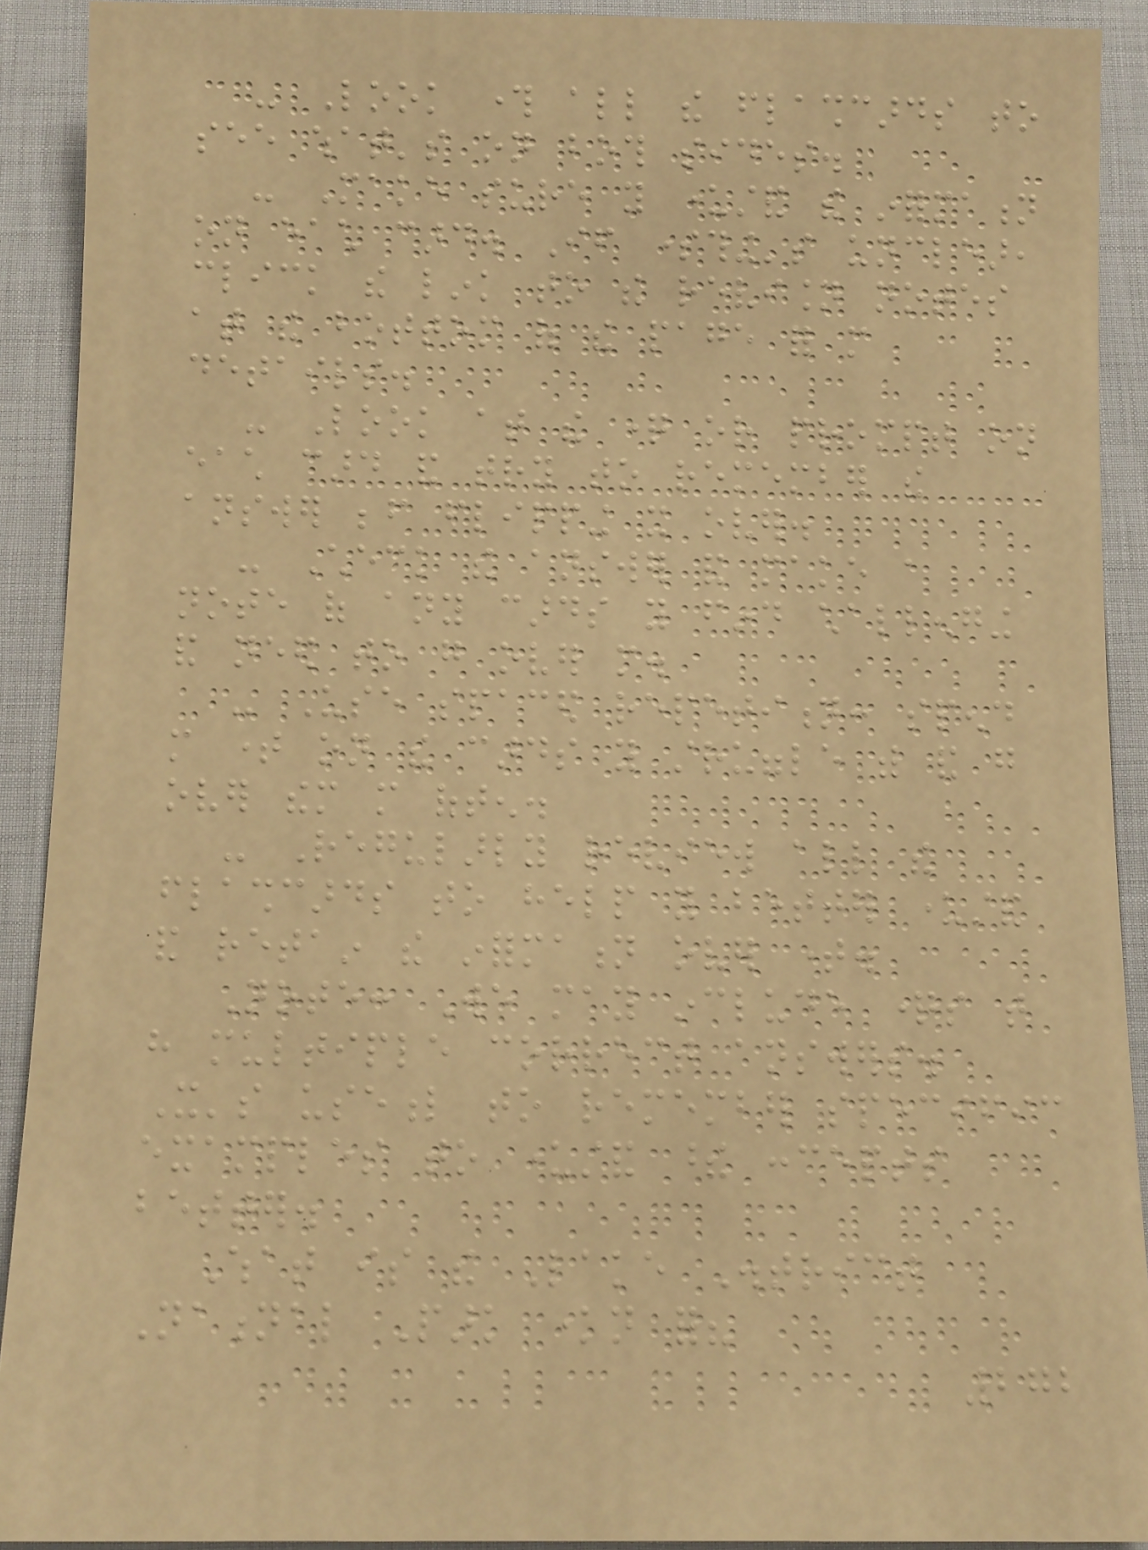- Look through all the flashcards to
see what's on both sides.
- Make sure you understand the information
on each card. If something's unclear,
click the link to the revision notes
at the bottom of the page for more
details.
- Look at the question or prompt on
each card and try to remember the
answer before flipping it over.
- Check the answer and make a
note of any cards you find challenging
and need to go over more.
- Use spaced repetition: spend
more time on the cards you struggle with and go
over them more often.
- Regularly review all the
flashcards to help you better understand
and retain the information over time.
Note: We may include questions that
have multiple correct answers.
It's useful to remember specific
examples to understand these concepts
better.
What is the Lake District
National Park known for?
272
